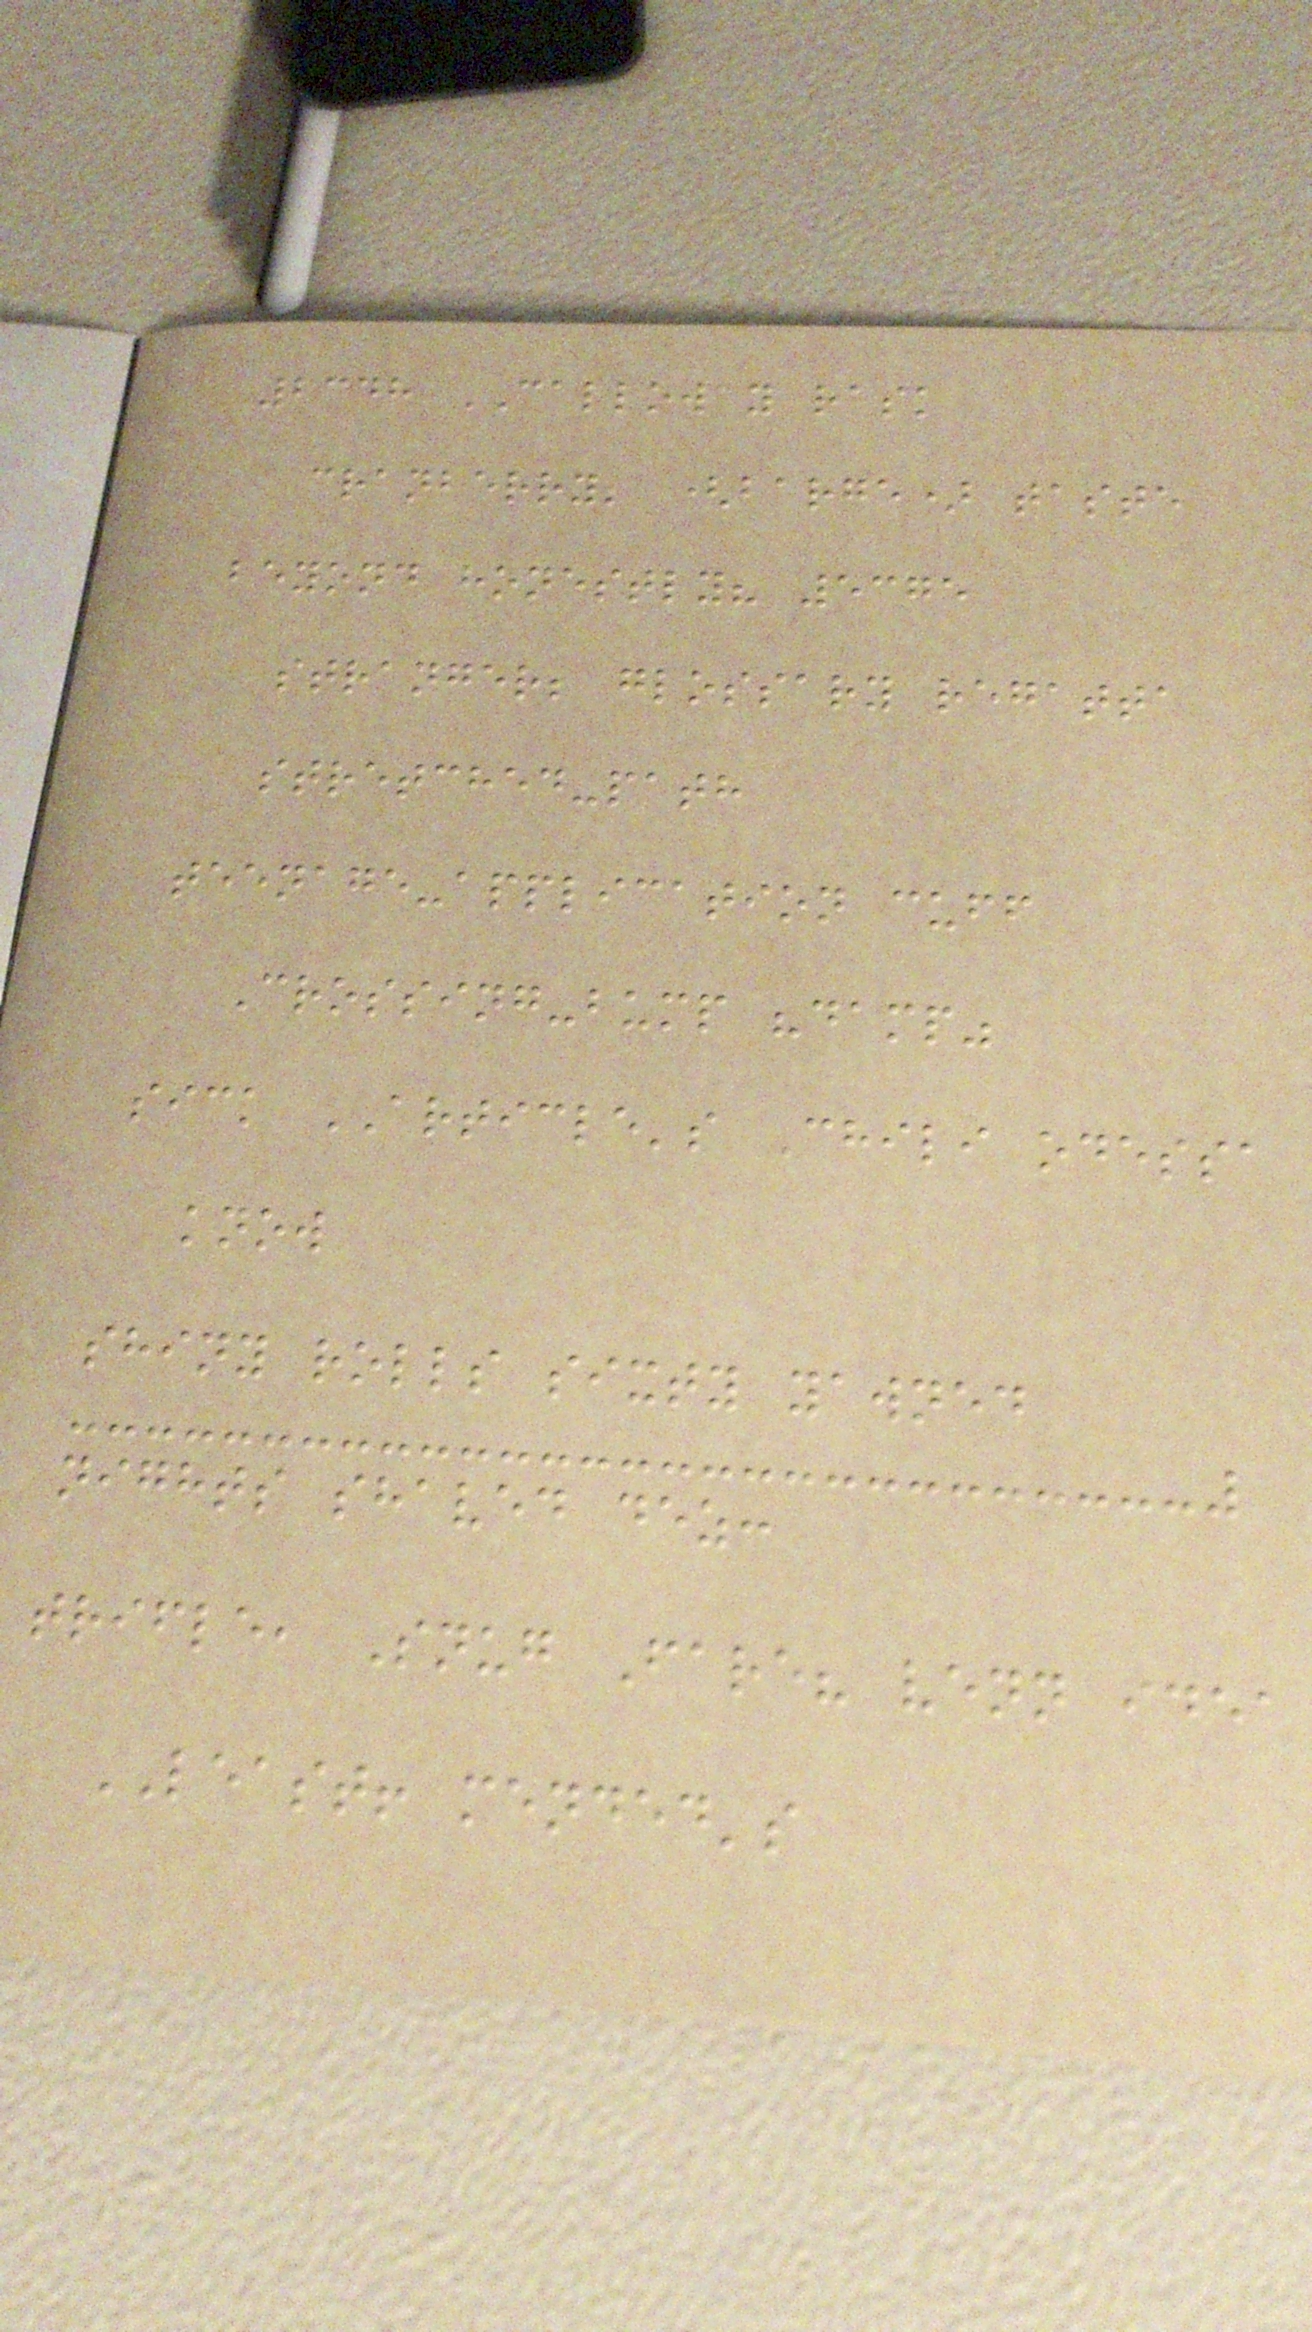2348 CALLOWAY rask
cranberry; (barge) taste
beyond honestly? 5375
stranger; glossary regatta
stretched-path
teenage-application cuff
Crossing-bump "damp"
sick ARTICLE's Chili odessa
know
shiny rolls sixty yawned
nights shaved dez:
trifle, Snug Fare? venn idea
LEAST! mended's
